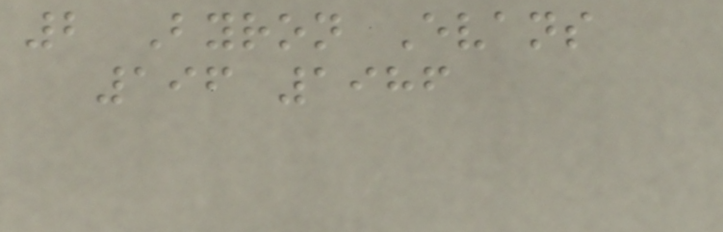2 Byron Evans
196 1986
